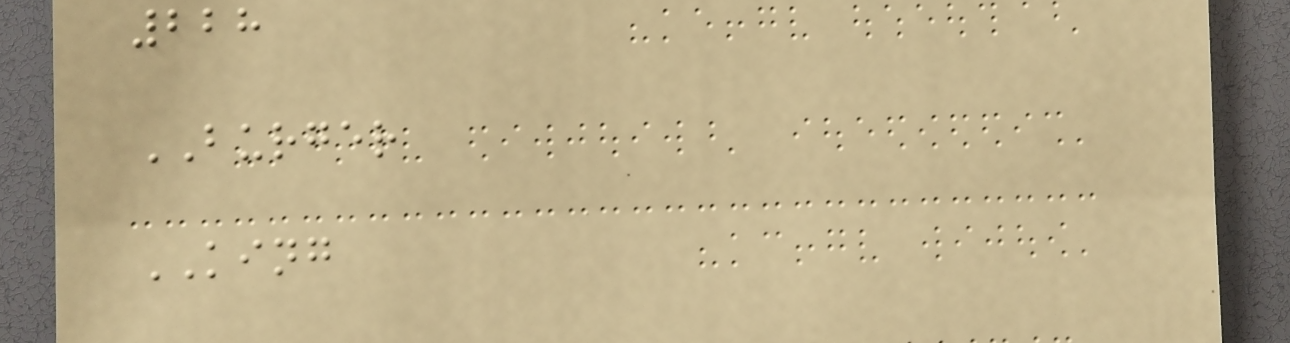228
BURGER
KING
